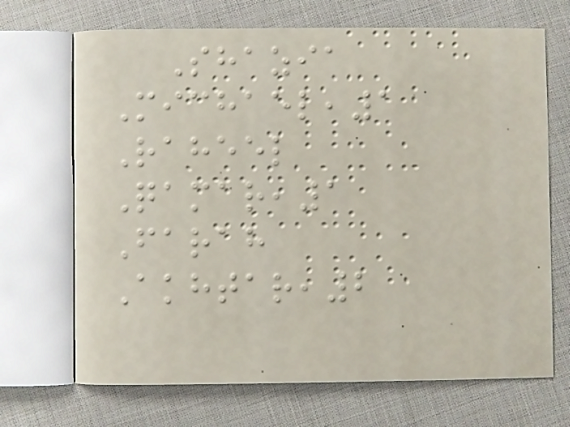Shazia
Michael,1
Raheel
Qamar,1
Farah
Akhtar,2
